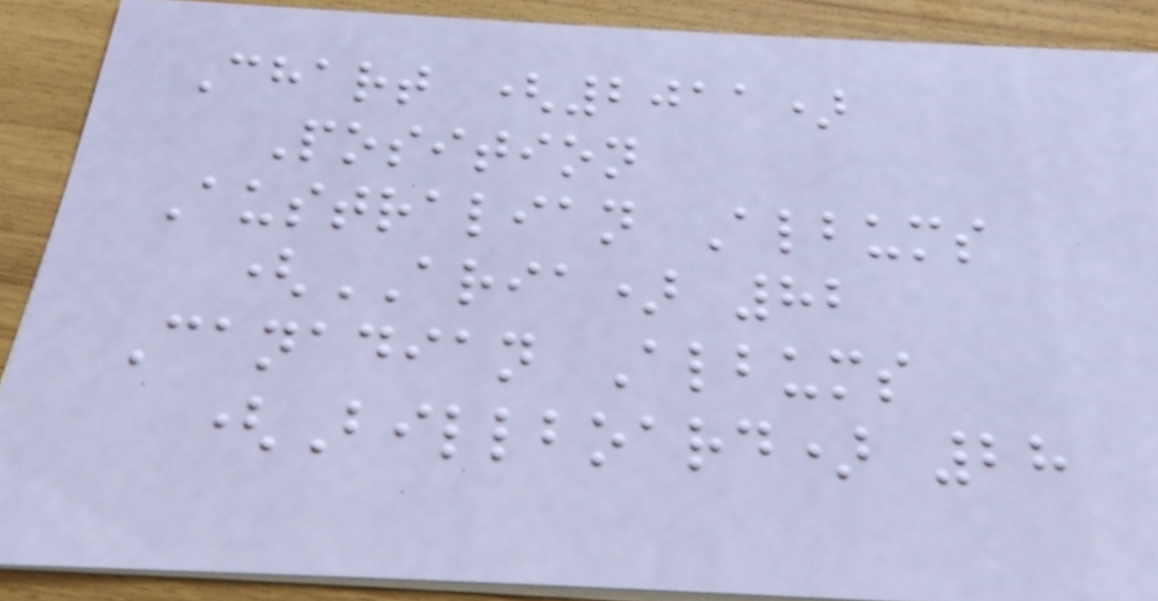Chart (2011)
Position
Australian Albums
(ARIA) 82
Canadian Albums
(Billboard) 28
